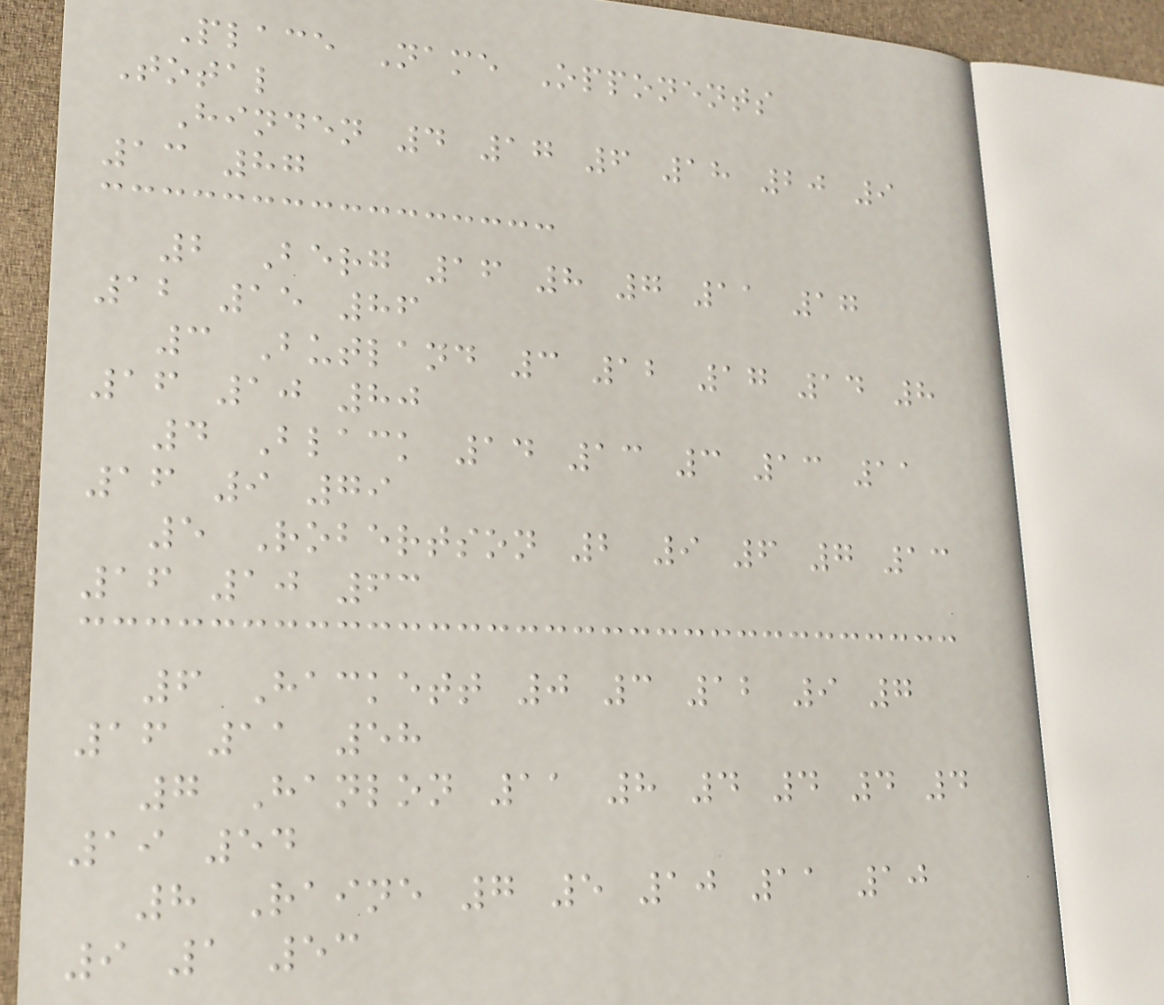Place Name Opponents
Total
Hinden 4 17 6 18 20 9
13 87
2 Berg 16 8 7 11 17
12 15 86
3 Butland 3 12 17 14 8
16 10 80
4 Black 14 13 3 13 11
16 9 79
5 Robertson 2 9 6 7 13
16 10 63
6 Hackett 0 3 12 9 7
16 11 58
7 Hanlon 11 8 4 4 4 4
19 54
8 Raine 7 5 10 11 10
9 1 53
